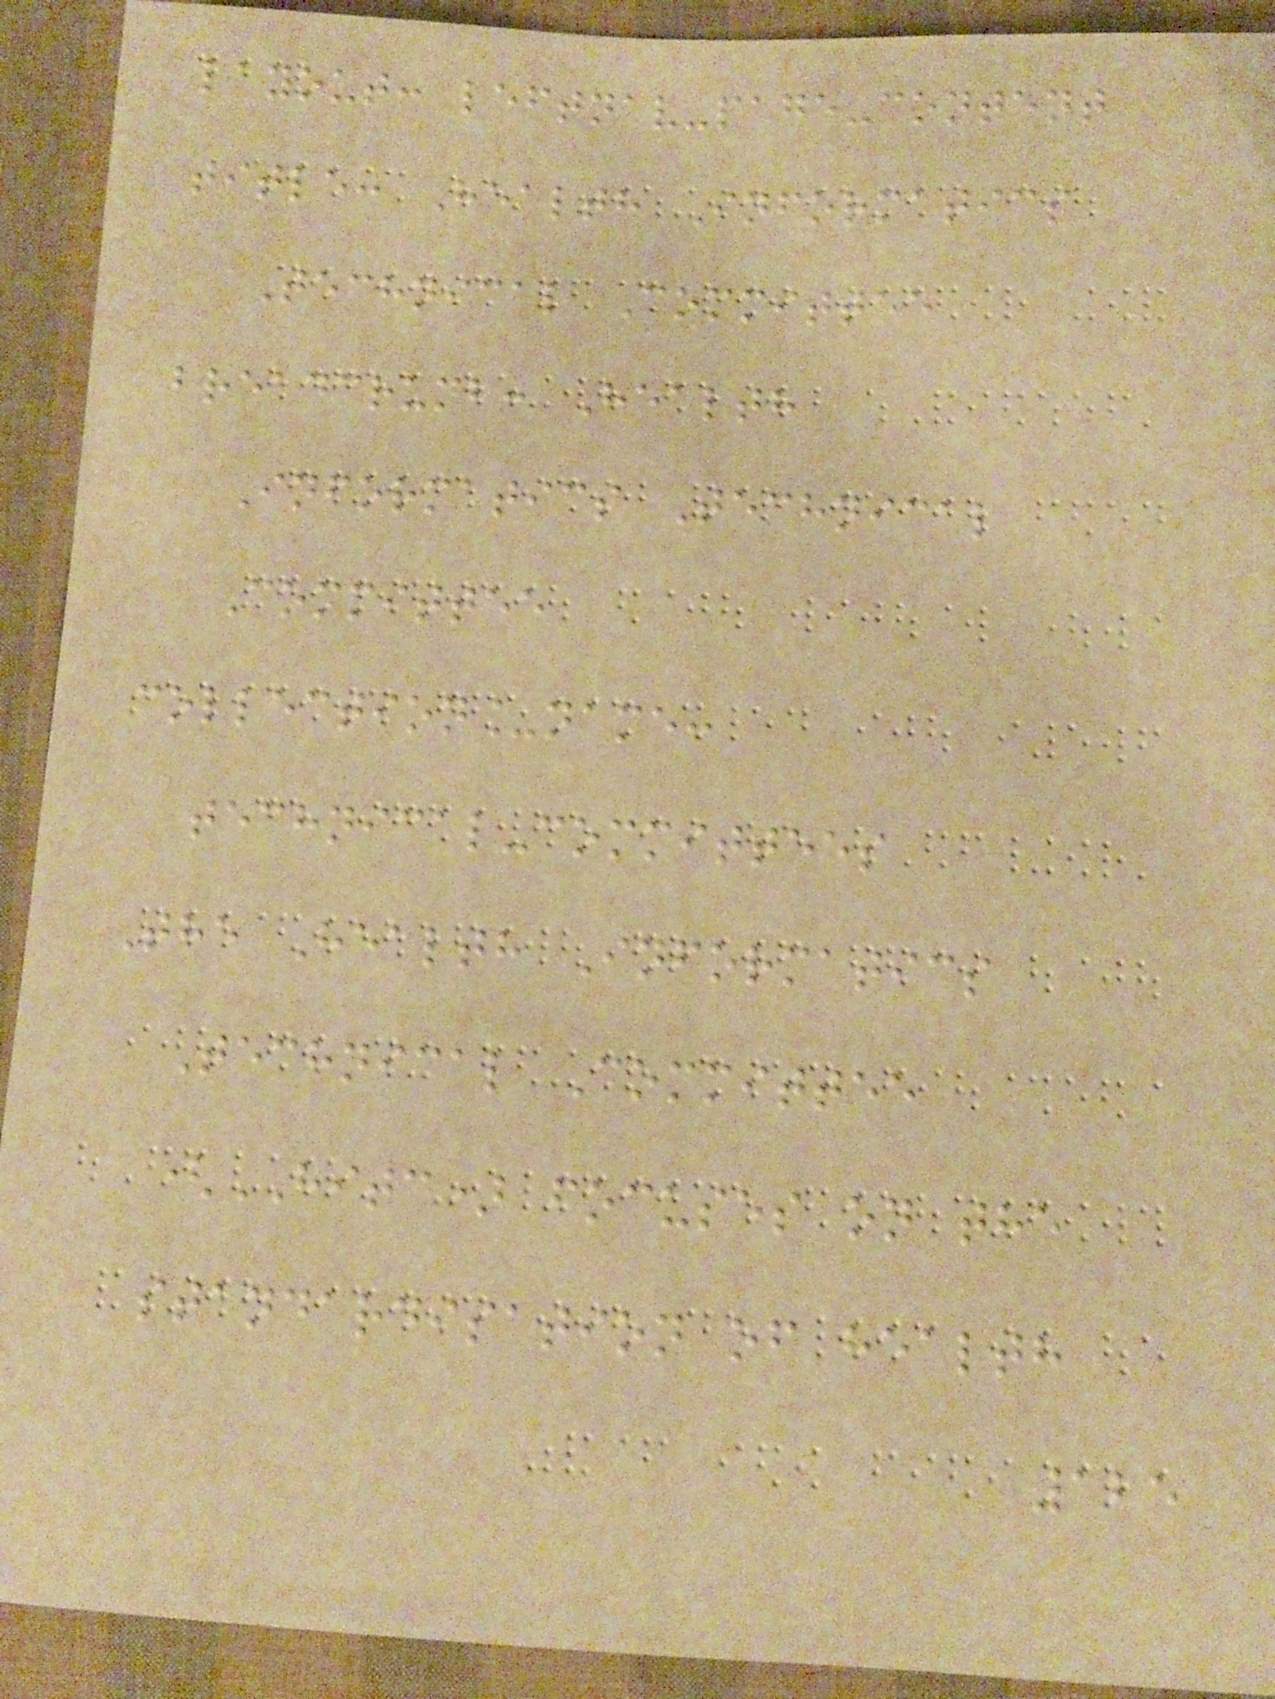layout: leftnav-page-content
title: Health Informatics
Technical Committee
breadcrumb: Health
Informatics Technical
Committee
collection_name:
technical-committees
The Health Informatics
Technical Committee
(HITC) focuses on the
standardisation of health
125
